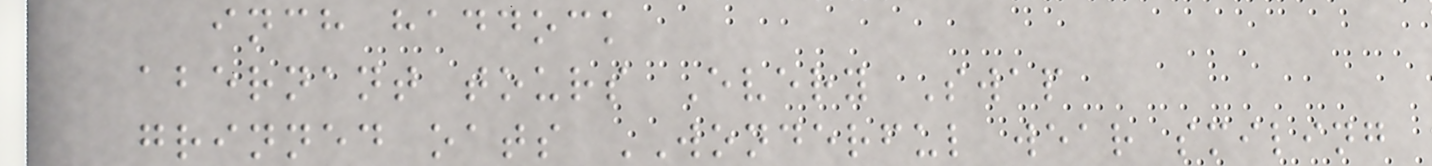inch haddock
abernant tours Every Swap
grinned oats WONDERFUL wear smiling
